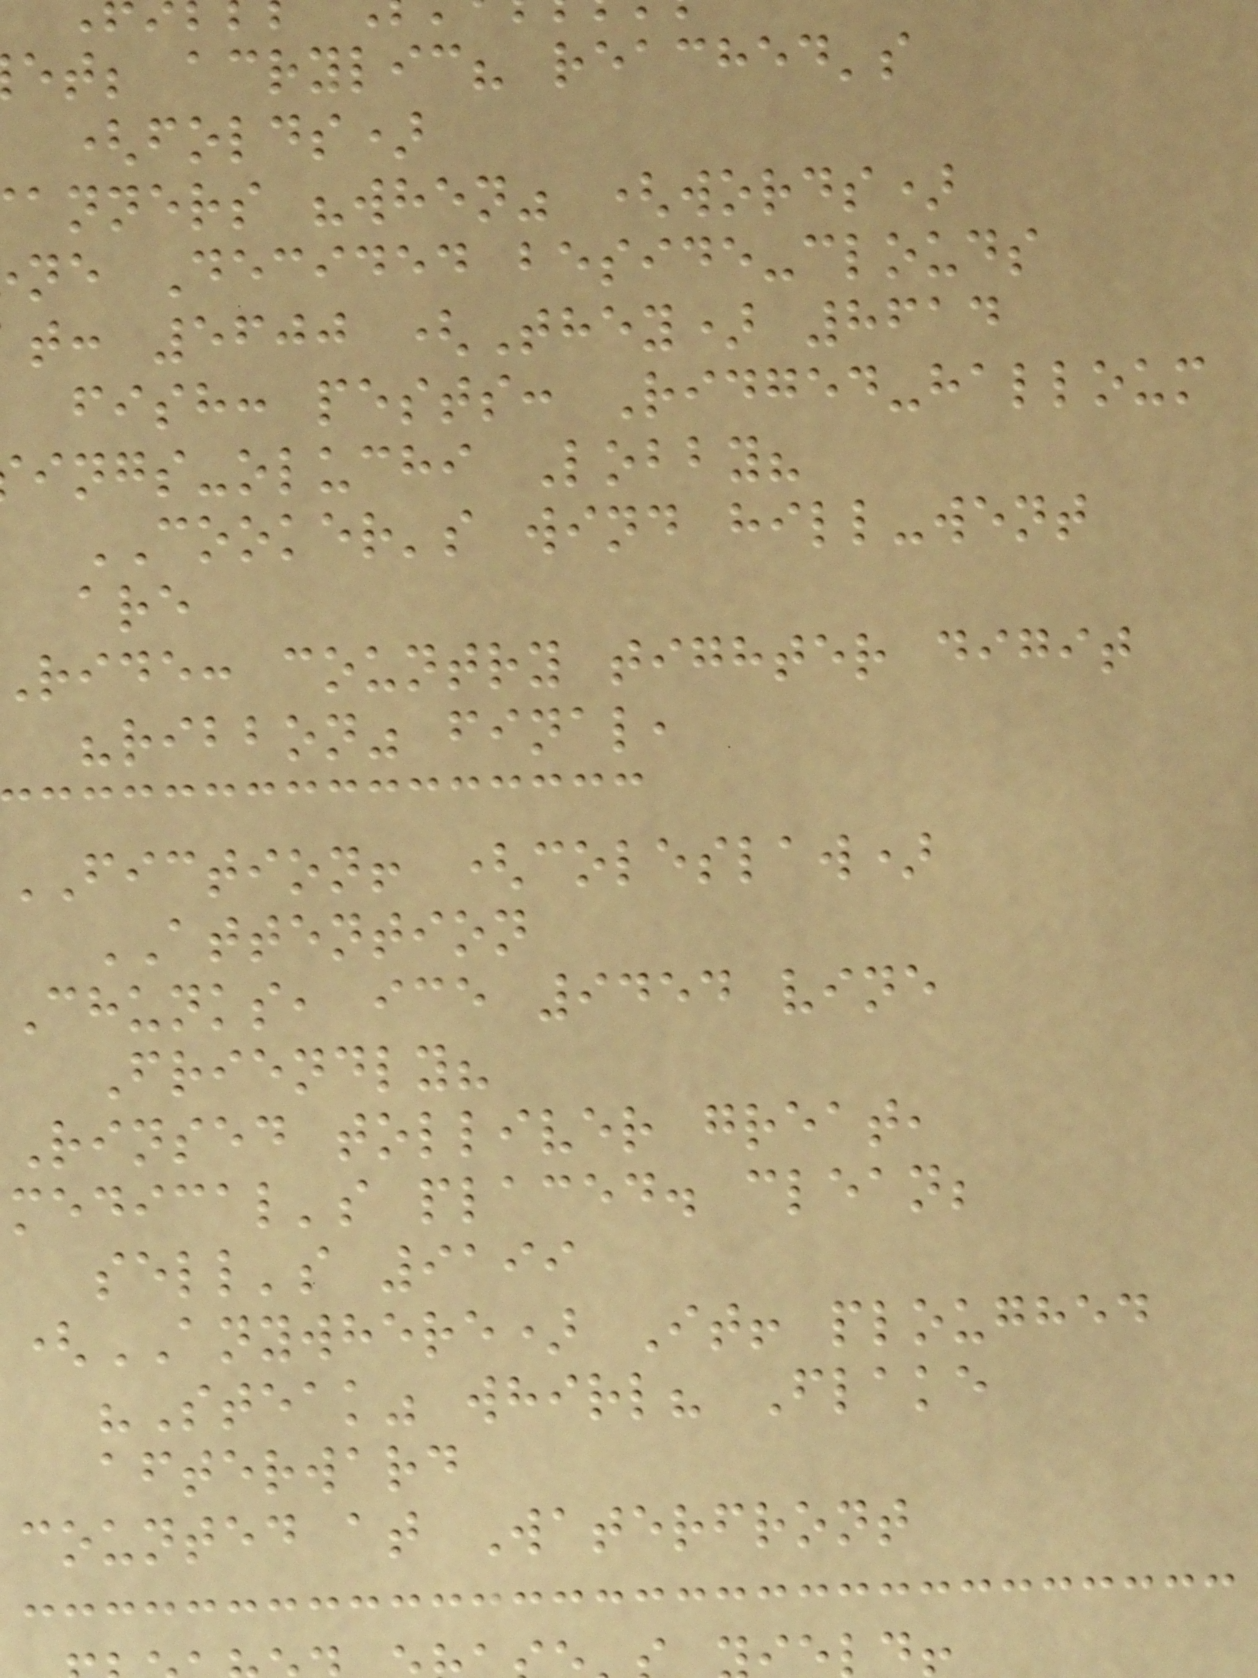et; acrylic? reached's
(folds)
anners "when" (words)
ne Decided beside-clouds
t: 5600 (They) 8614
fish: pests: Ridged-halloum
ings-oluchi Lobby?
COOKER's wind hill-went
are
ride: country tighter digit
"ribbon" final,
FICTION! (coleslaw)
ATTENTION
Chunks, ice 9454 vine
Friendly?
Rinsed tolliver great,
medical's placed. clean;
sell's 9199
(ANYWHERE) It! ploughed
"Steak" whirl? Flake
afterward
counted at Waterfront
